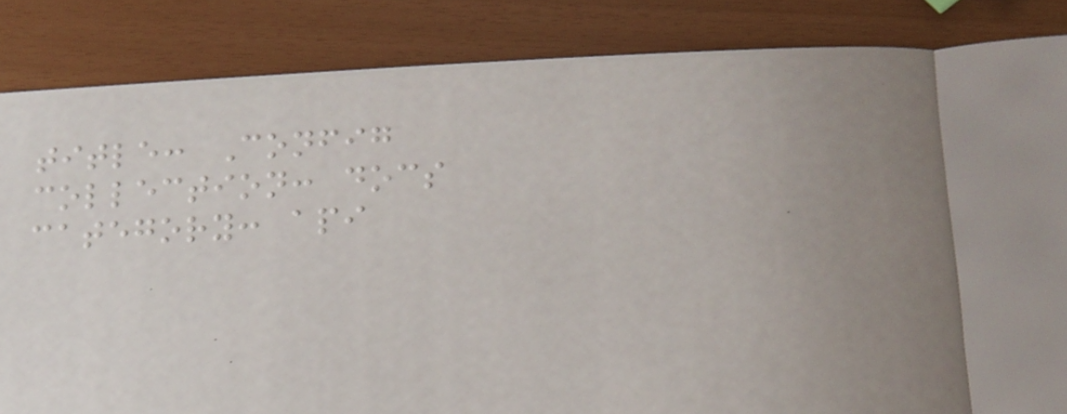title: Config
collection: docs
category: api
